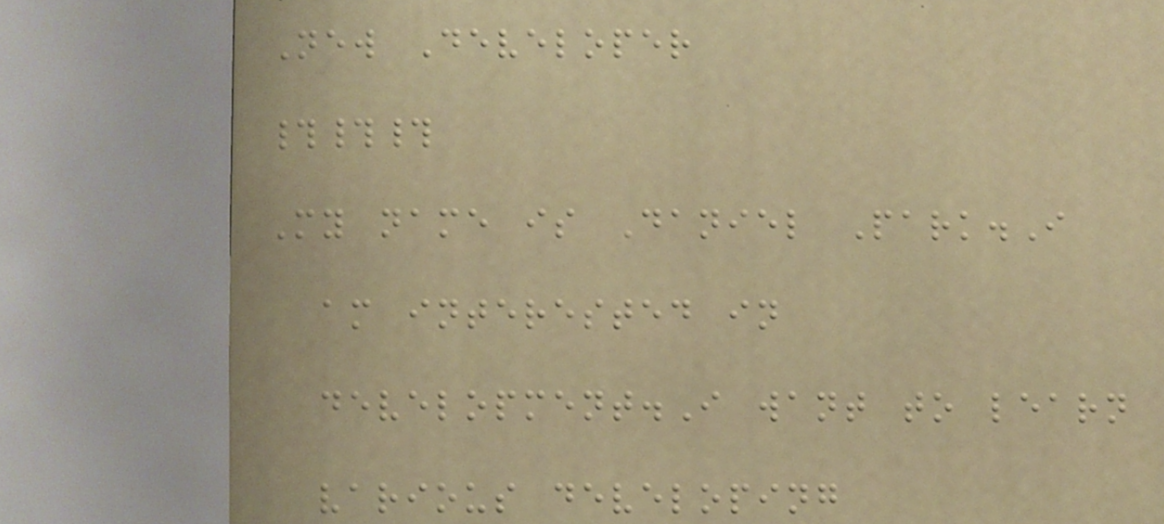New Developer
###
My name is Daniel Park.I
am interested in
development.I want to learn
various developing
